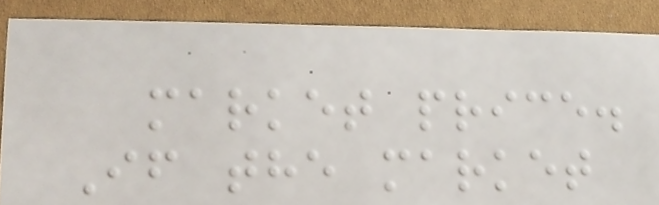market price.
If the market
